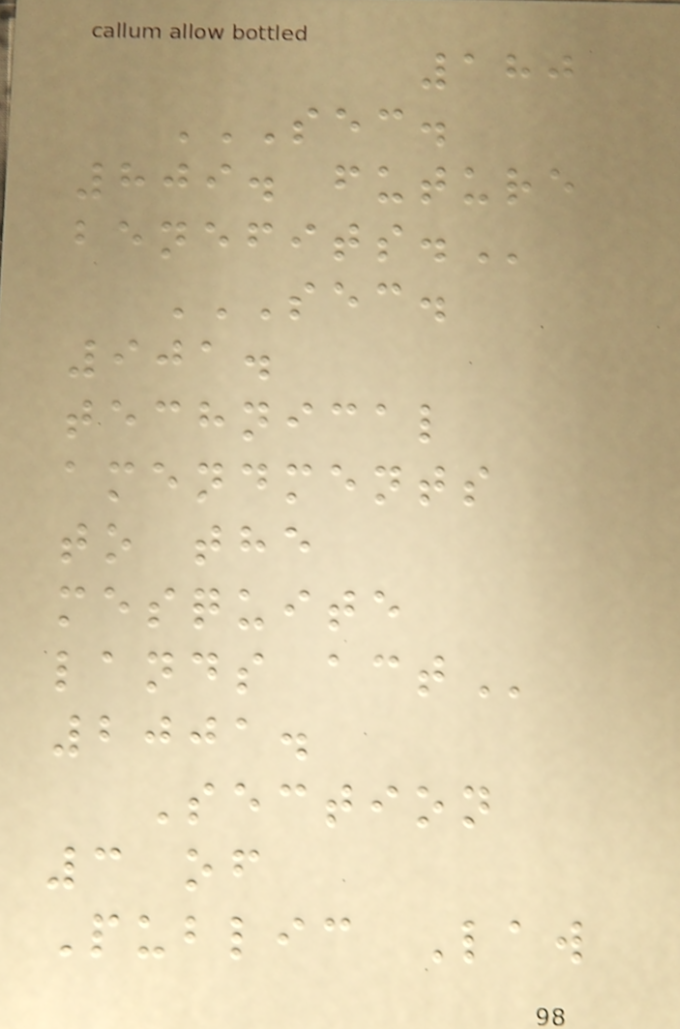180
SEC.
809. FUTURE
BENEFITS.
SEC.
901.
TECHNICAL
AMENDMENTS
TO THE
MESQUITE
LANDS ACT
2001.
Section
3 of
Public Law
